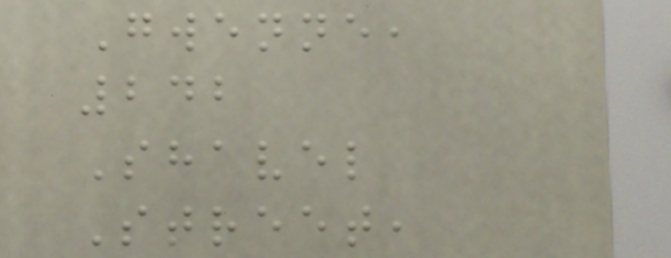Gwenne,
242
Shavel
Street,
